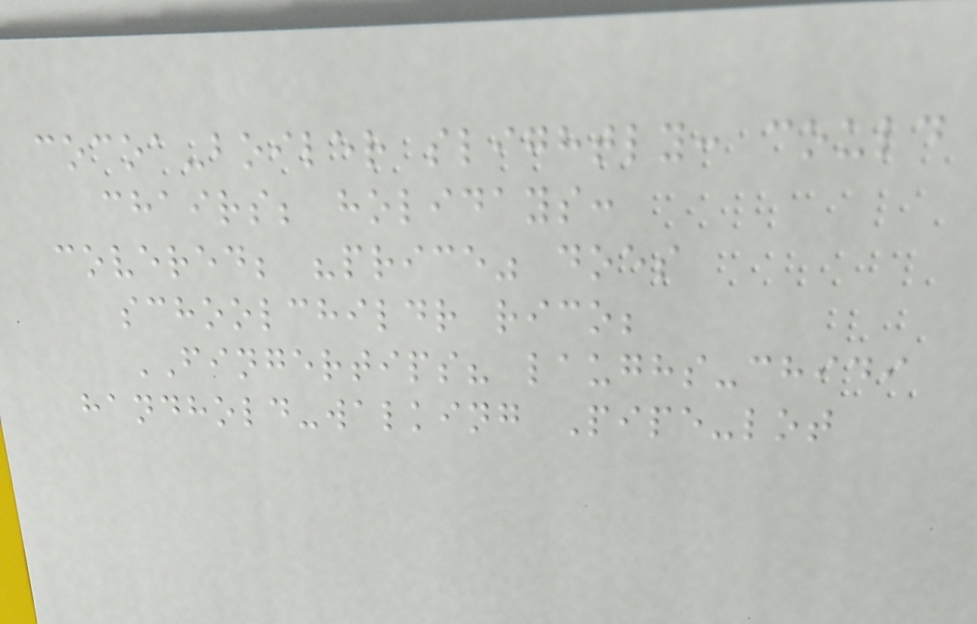cocoa-boiler slightly: could
chairs; holidays:
covered; "price" does
schoolchildr rico;
FINGERTIPS? laughs-chidi
handhold-walking Pipe-lot
